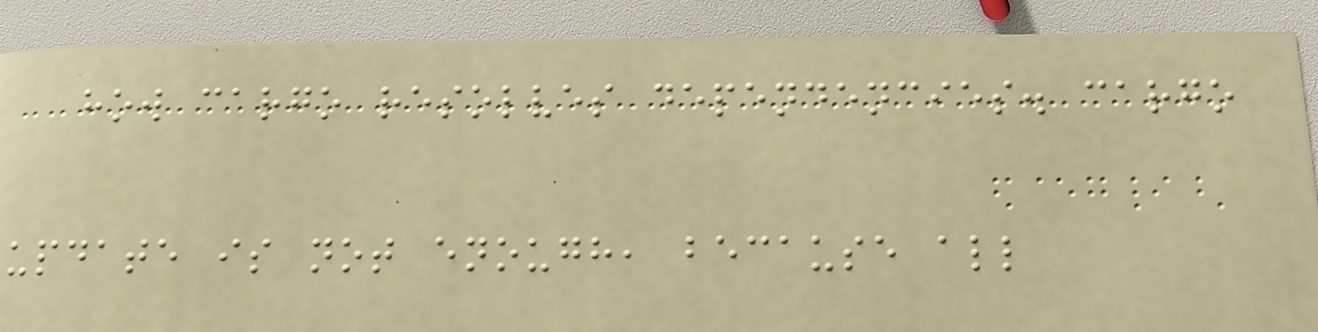how cargo resolves dependencies. cargo
update is not enough, because all
